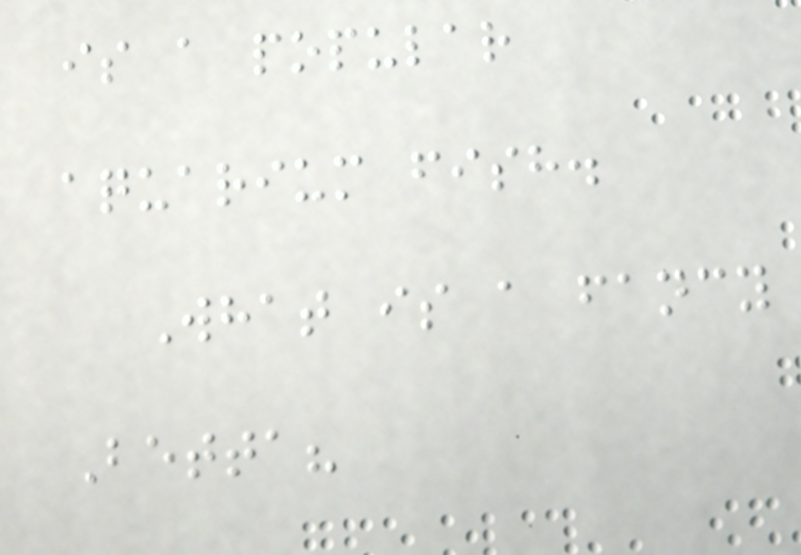is a popular
aquarium fish.
What is a fancy
Betta?
